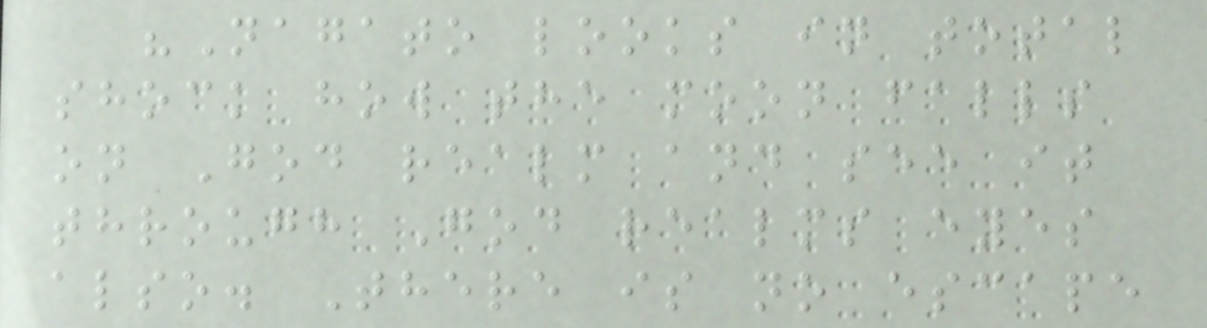"Nagato looks in total
shock how the moon falls
on God realm and see it
through God realms eyes
also. There is no escape
